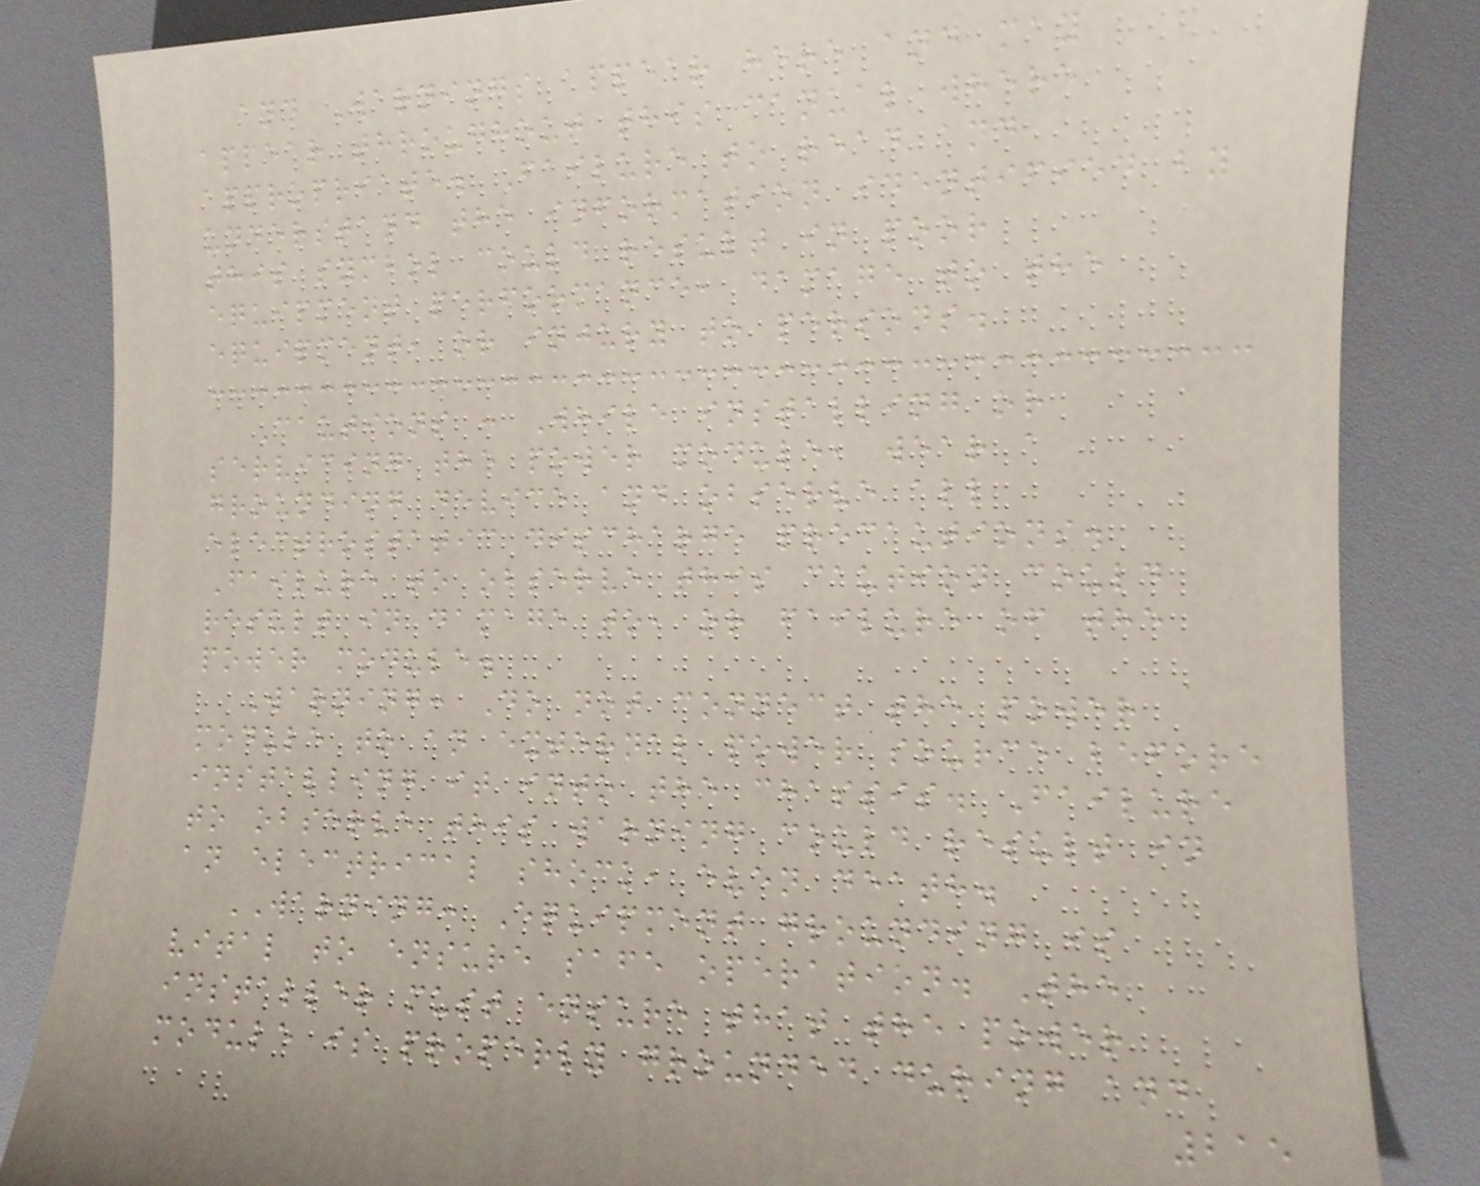and Warnings appear here and may
appear throughout this manual where
appropriate. Failure to read and
understand the information identified by
this symbol could result in poor
equipment performance, damage to the
equipment, or injury to persons.
Cautions : While installing or
servicing the power module, wear a
grounding device and observe all
electrostatic discharge precautions.
Failure to observe this caution could
result in damage to, or failure of the
power module.
Warning: Do not connect the power
module to an external power source before
installing it into the chassis. Failure
to observe this warning could result in
an electrical shock, even death.
WARNING: Equipment grounding is
vital to ensure safe operation. The
installer must ensure that the power
module is properly grounded during and
215
